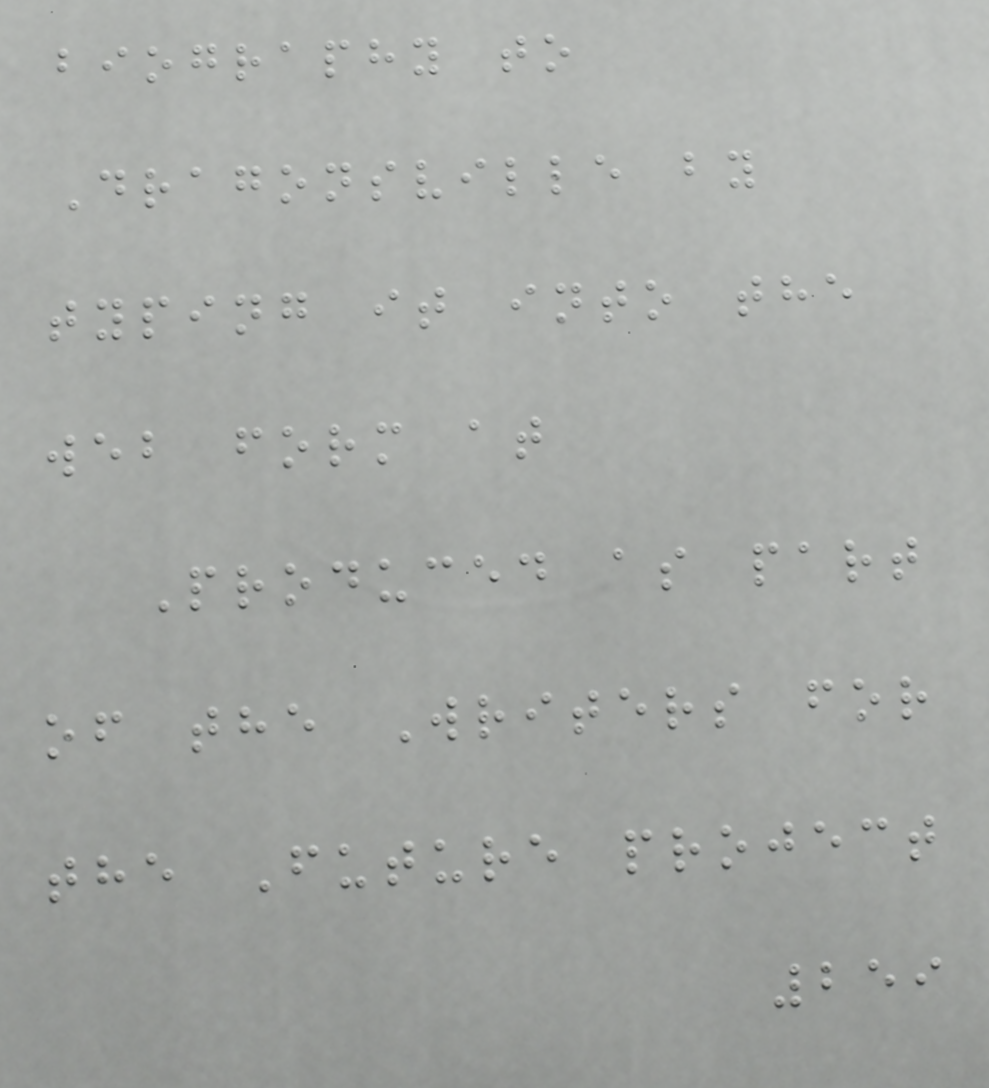biography to
Dragonsville by
typing it into the
web form at
Produced as part
of the Writers for
the Future project
259
